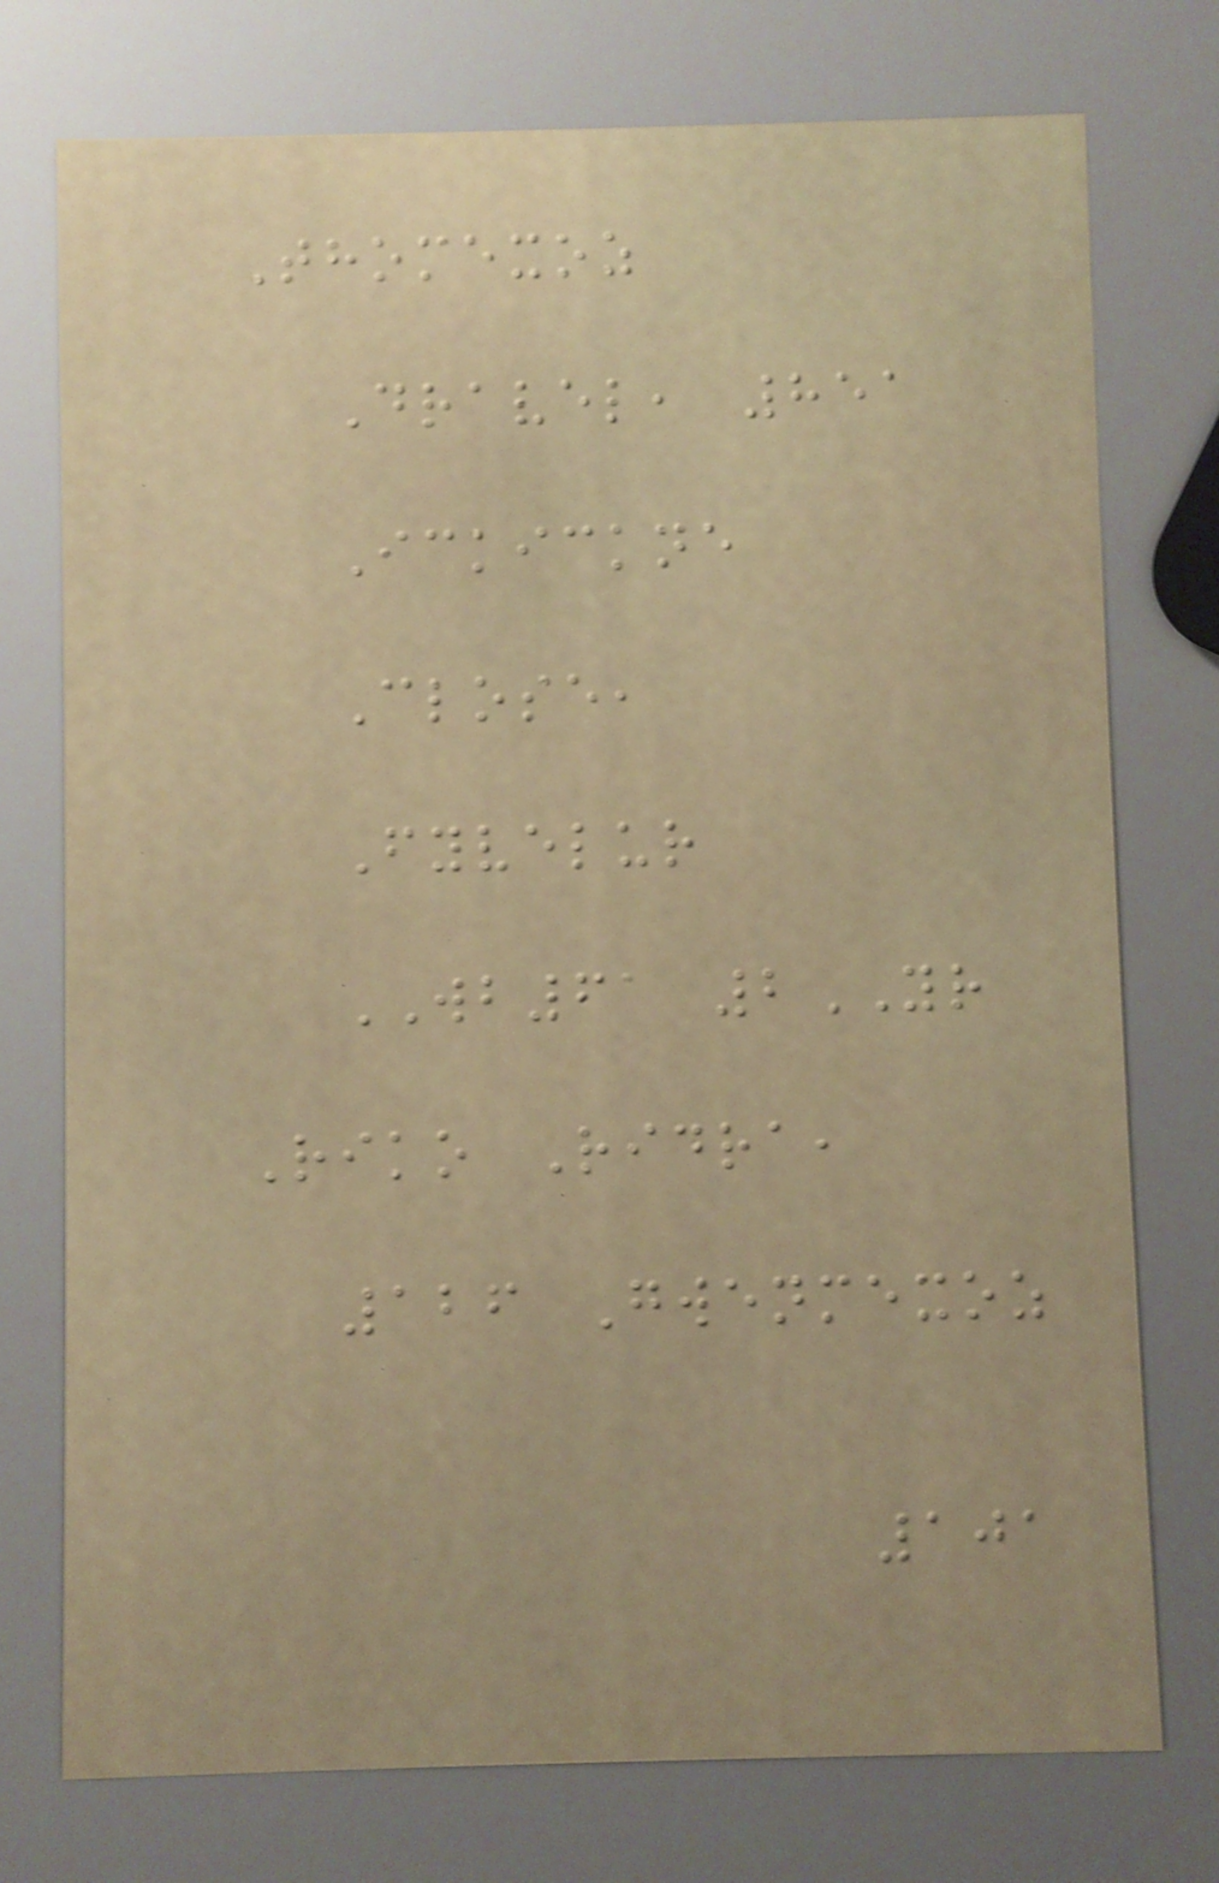Thomexoz
Dravel, 851
Ickickne
Close,
Fyvelur
WB61 2YR
Riko Ridra,
126 Gwenmexoz
101
